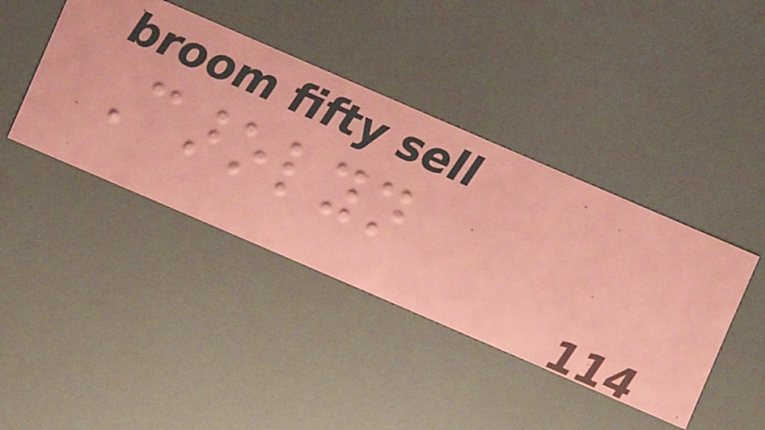Carolyn
